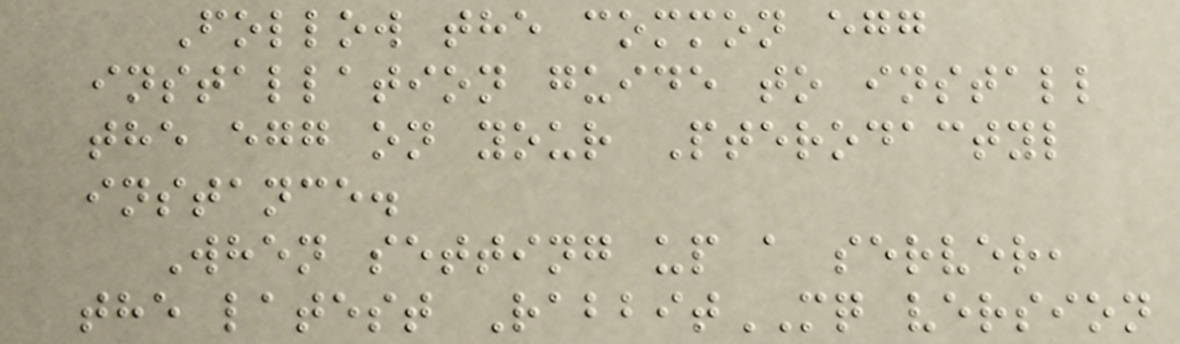Follow the common egg
installation guide to install
the egg on your Pterodactyl
instance.
When setting up a server,
the latest RabbitMQ version
